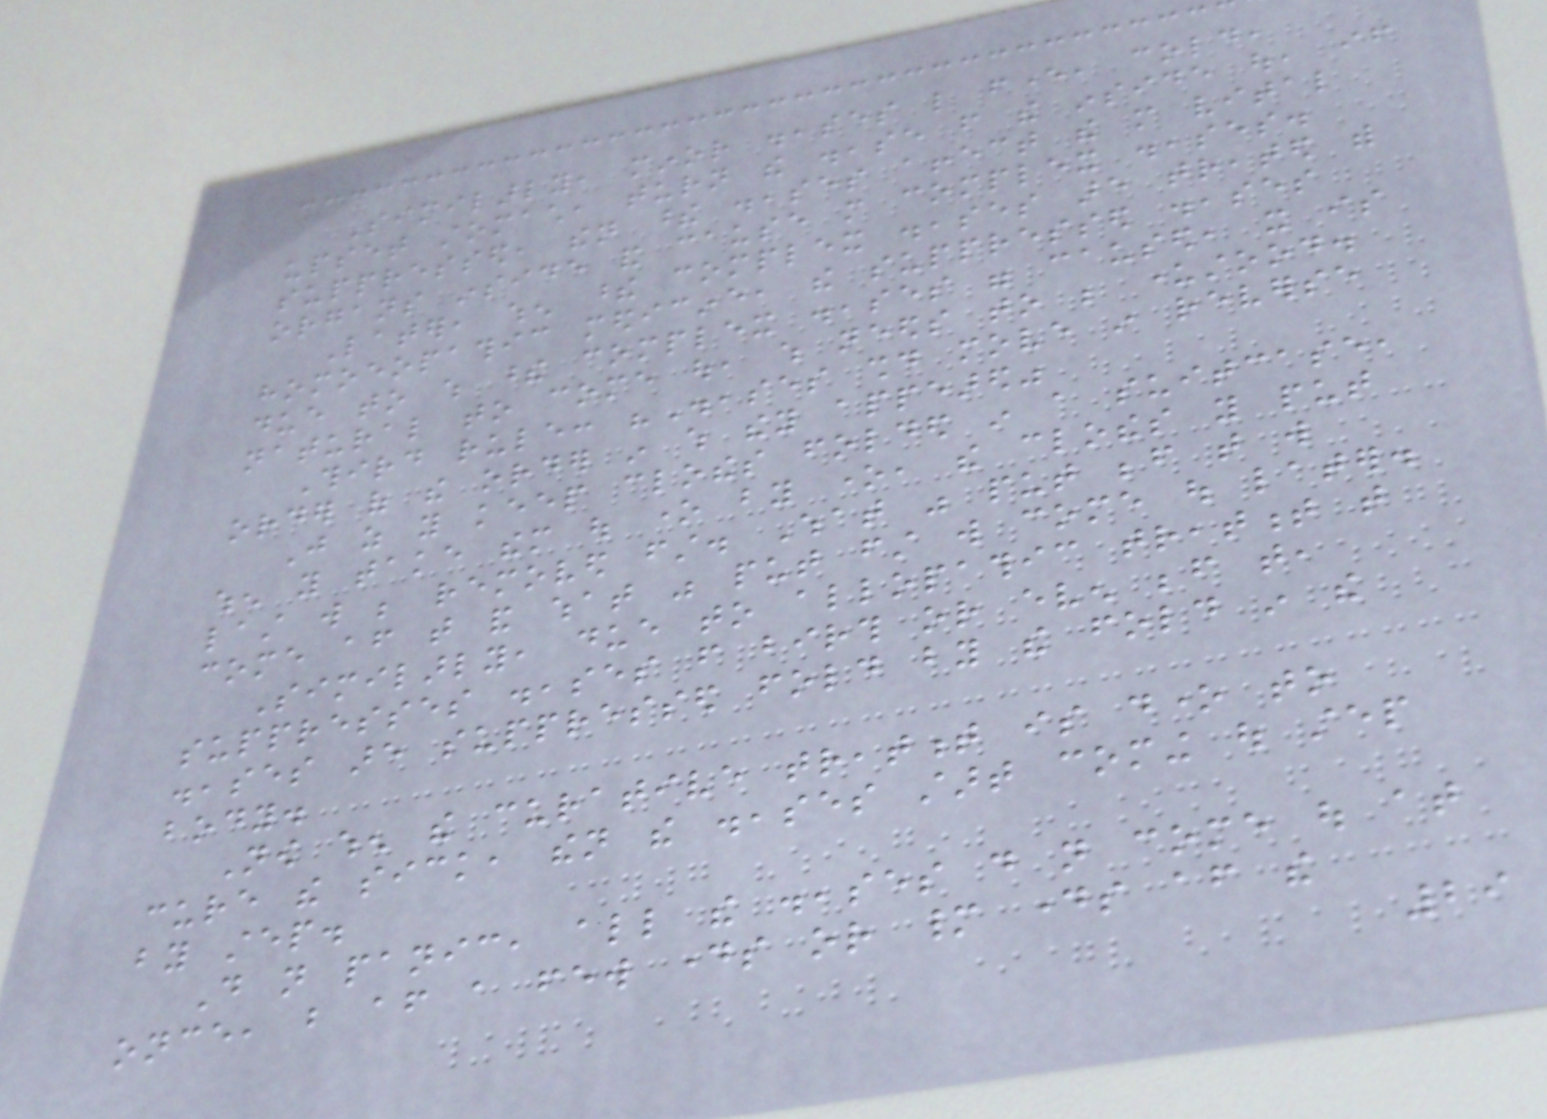Similarly, minor diseases like fever, cold,
upset stomach, turn the disease from the inside out, if
suppressed, then these diseases affect the more vital
organs inside and cause more complex diseases.
Later, when these complex diseases are treated with
homoeopathic medicine, the suppressed diseases
due to which these complex diseases were caused, it is
natural to come out, which needs to be understood.
Third rule: "Diseases should move in reverse
order of the order in which they appeared"
Just as you keep clothes folded in a suitcase,
when you take them out one by one, the clothes you put
last will be removed first. What was put before that will
come after that and what was put first will come out later.
Similarly, due to allopathic treatment that
suppresses diseases from birth or even before that,
diseases are suppressed fold by the fold in the
body.
Now when the curative treatment is done to
cure the sick, then the diseases start coming out step
by step.
Do not panic, all the diseases do not come out at
once, but after a few days or many days after the
29
